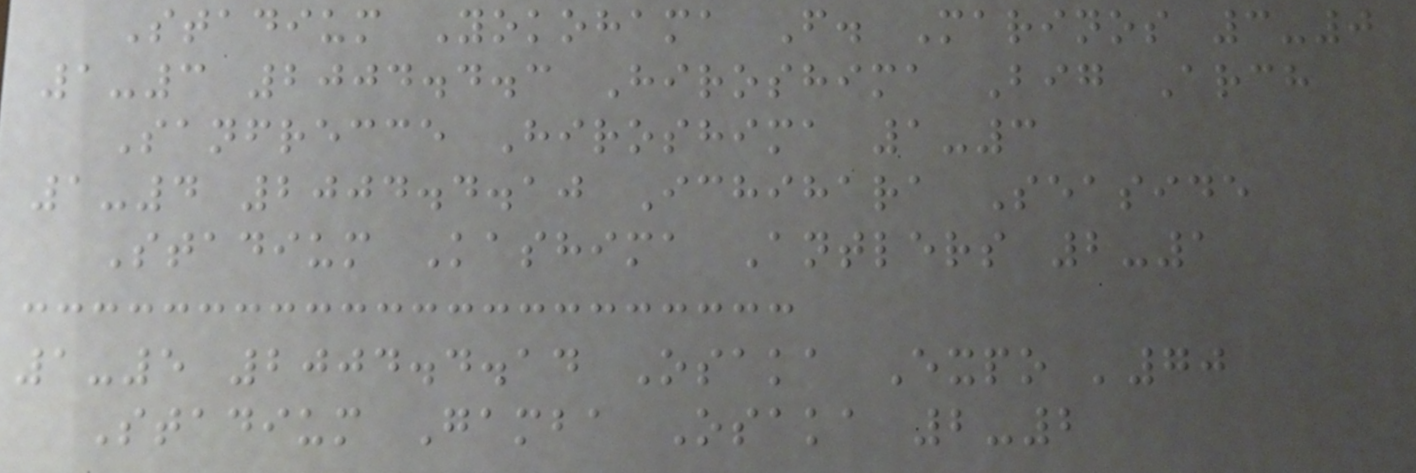Stadium Yokohama F. Marinos 3-0
1-3 2004.4.3 Hiroshima Big Arch
Sanfrecce Hiroshima 1-3
1-4 2004.4.10 Ichihara Seaside
Stadium Kashima Antlers 2-1
1-5 2004.4.14 Osaka Expo '70
Stadium Gamba Osaka 2-2
